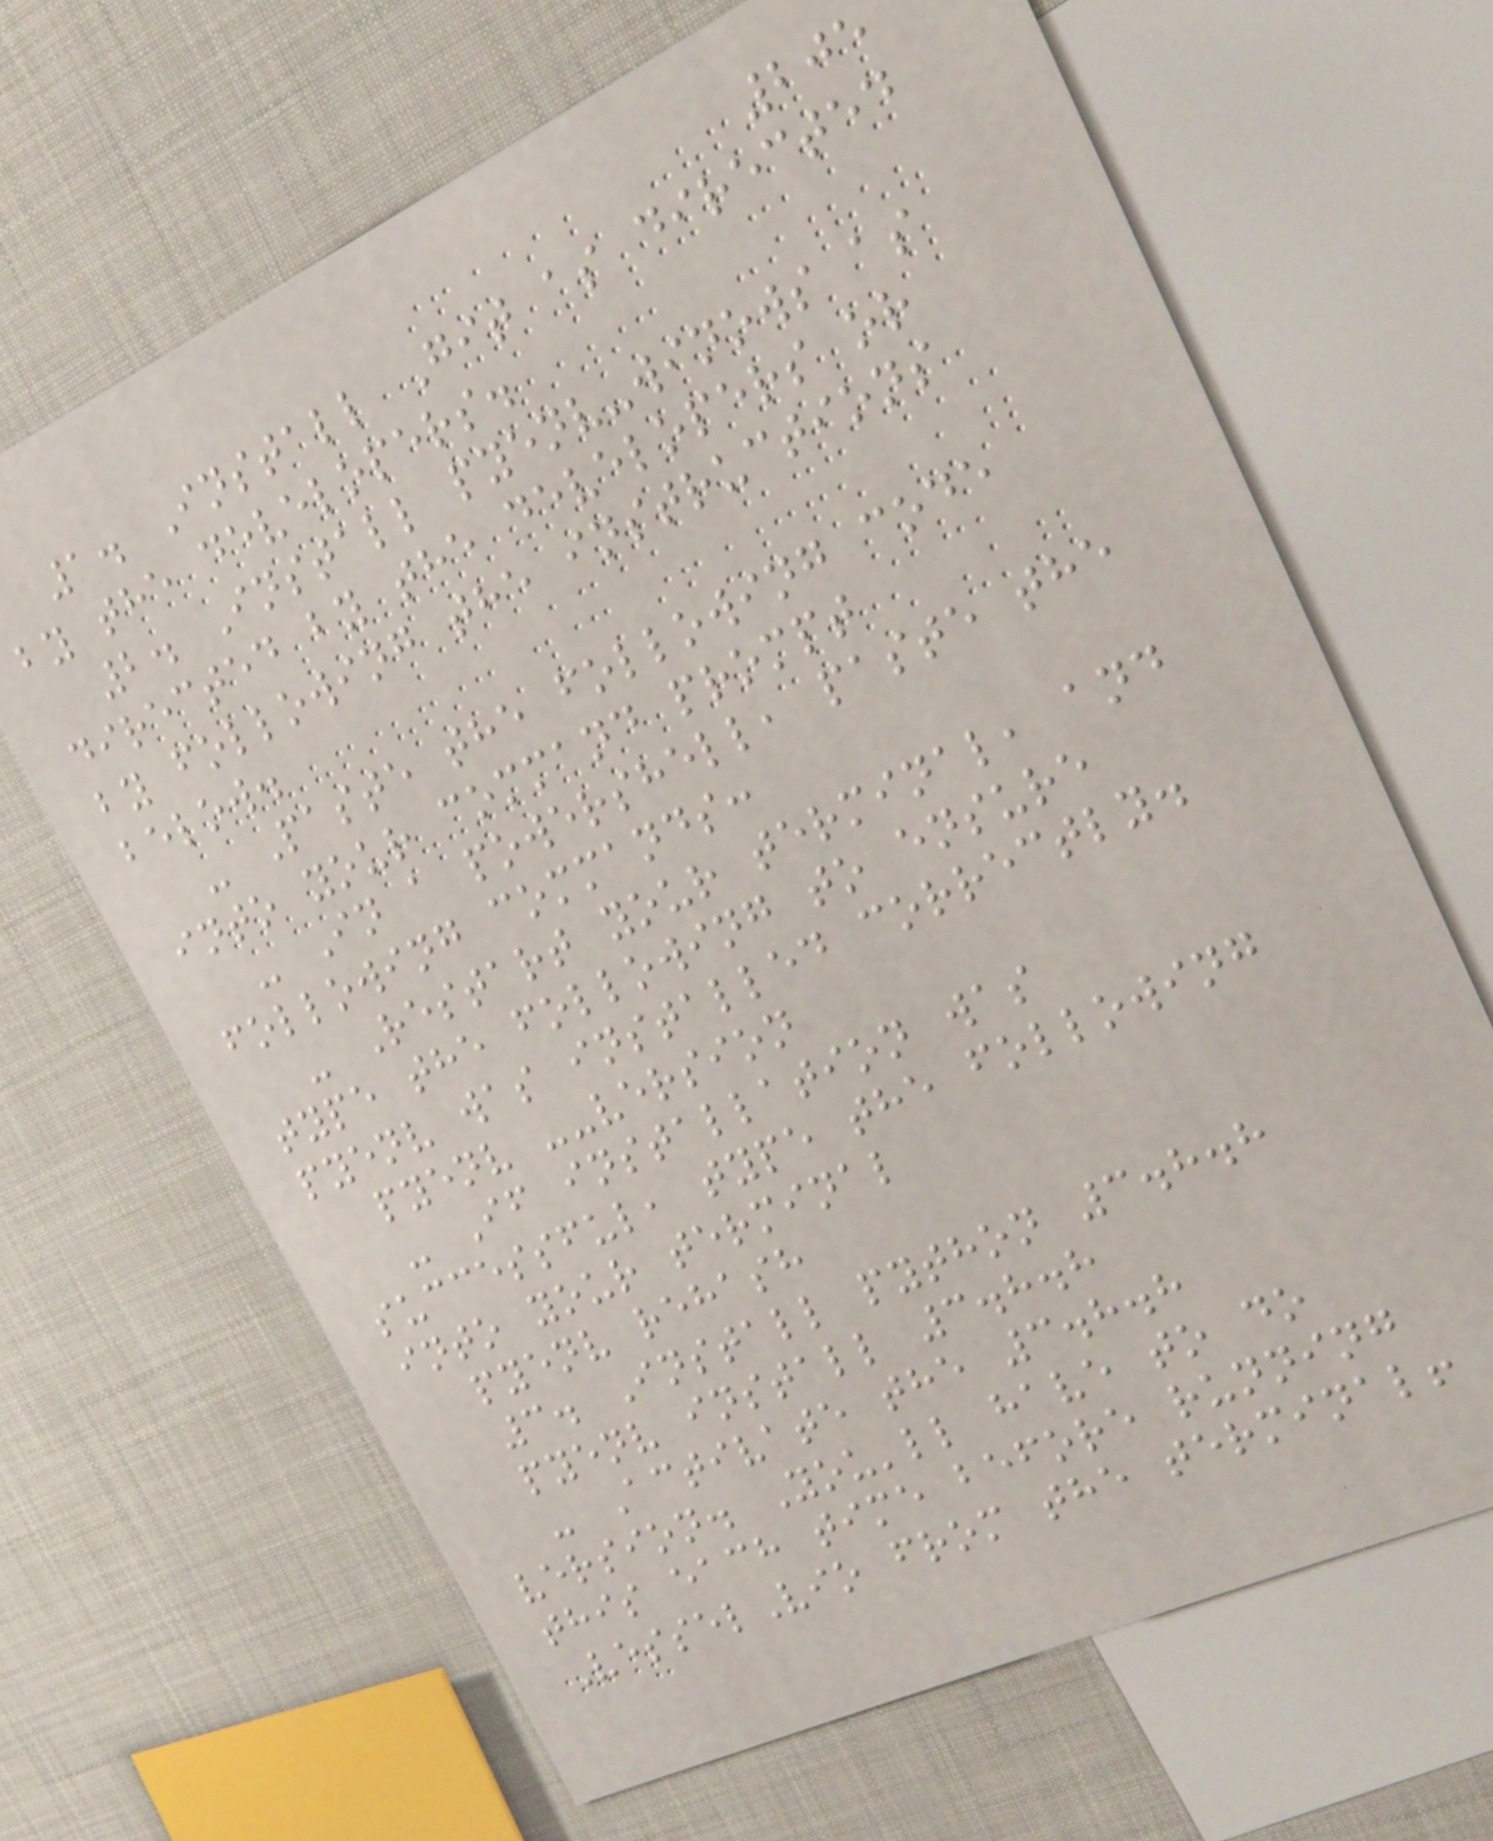205
1. Install Git as directed
by the developers.
2. Install pyenv-winows as
directed by the developers or
by following the instructions
below.
- Paste the following code
into your command prompt
- In a powershell, paste the
following commands:
- Restart your terminal, and
type the following to ensure
pyenv was installed correctly.
pyenv --version
- If installation was
successful, type the following
into your terminal
pyenv rehash
3. Install python 3.8.8
pyenv install 3.8.8
- Activate the 3.8.8
version. You'll have to do
this each time before running
VesselVio from the terminal!
